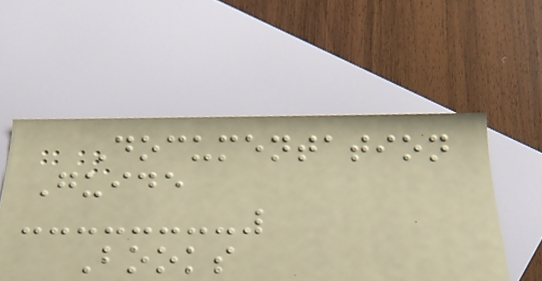Documentation
Guide
Books
